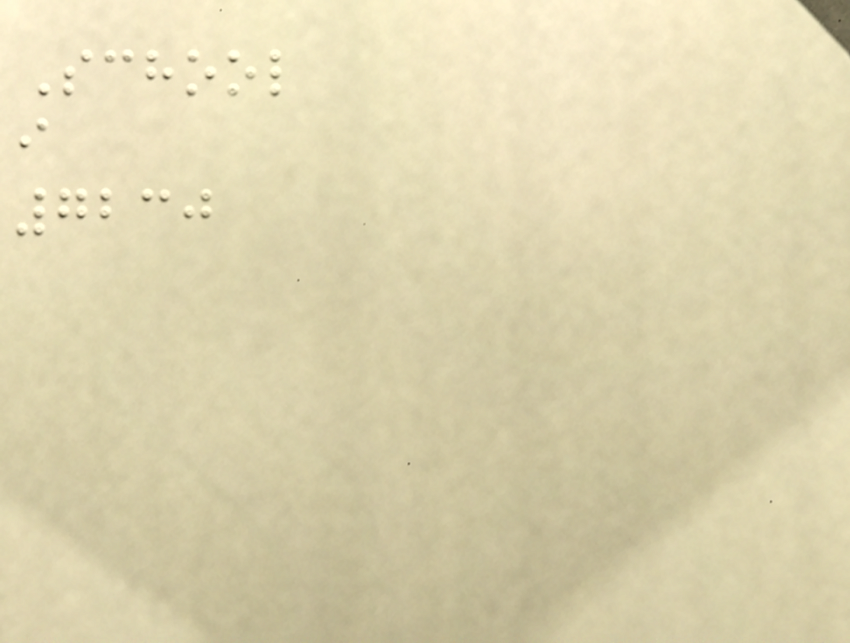School
i
7230
